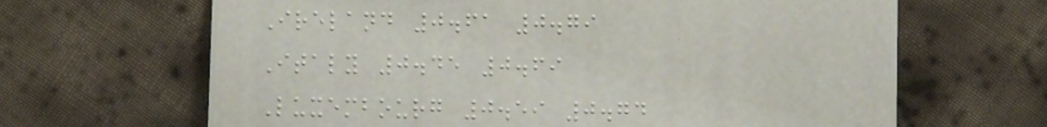Ireland 0.61 0.79
Italy 0.45 0.69
Luxembourg 0.59 0.74
